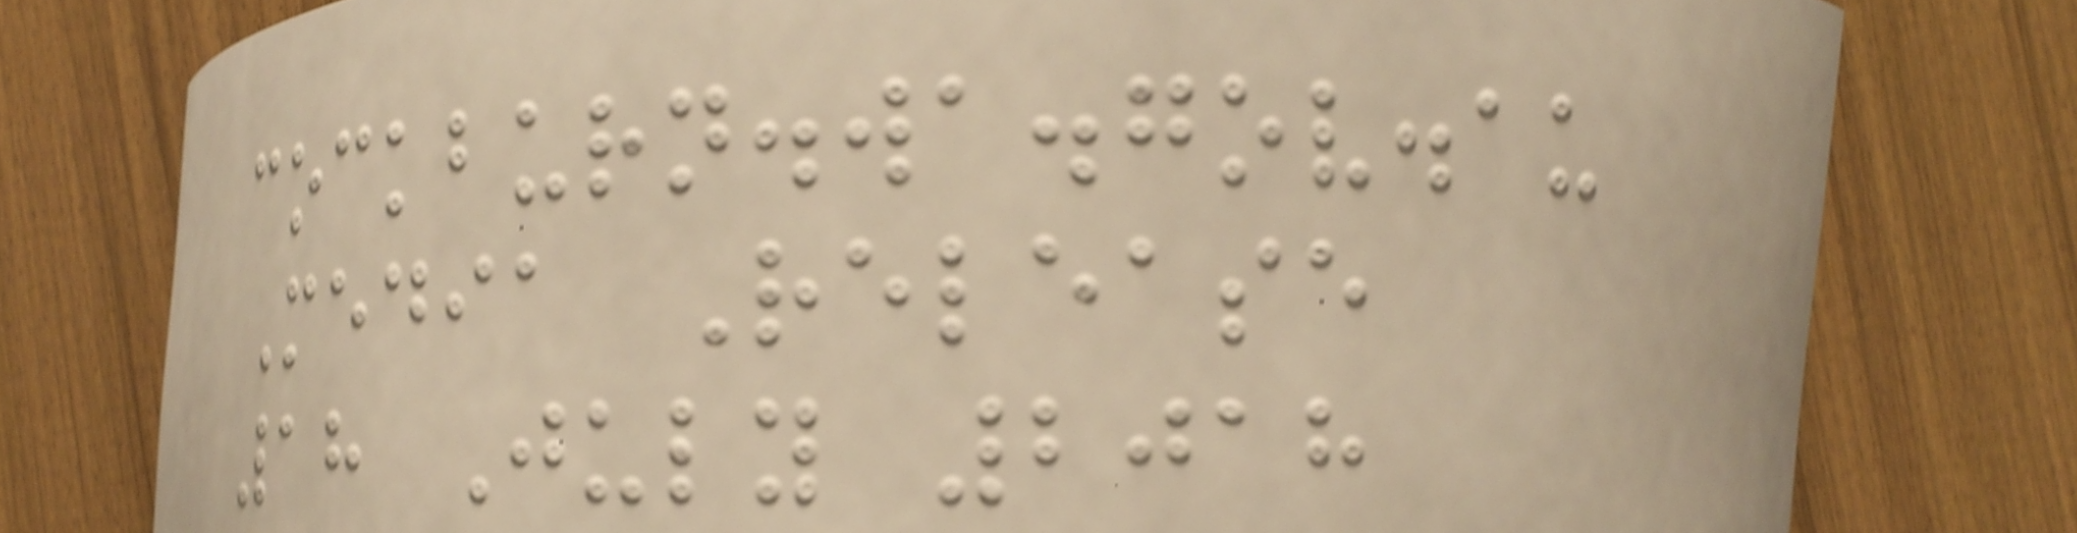cockburn.wa.gov.au
Media Release
18 July 2018
